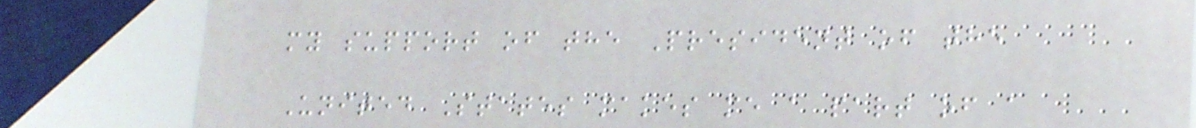my support of the President of the
United States makes me a part of a
